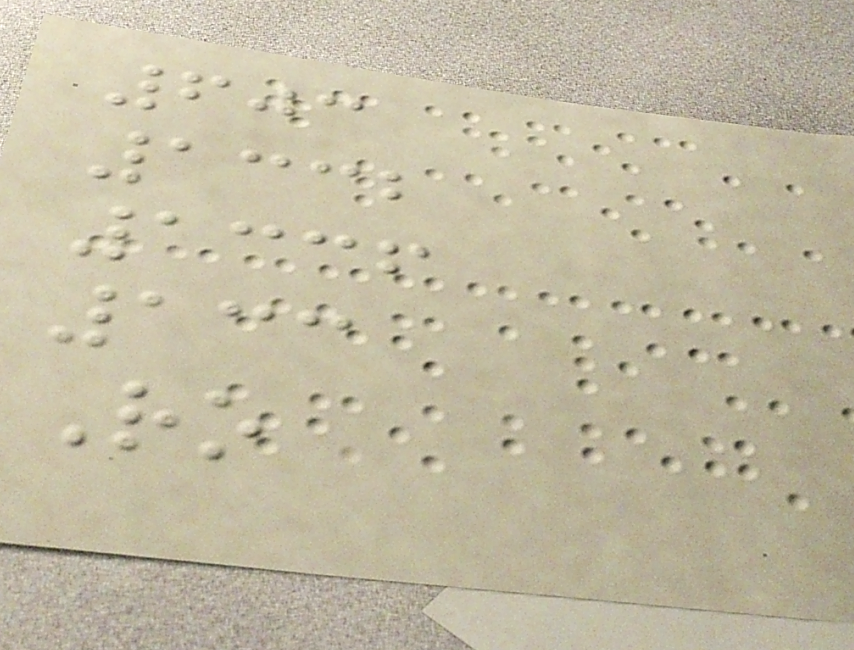603
1332
1336
133
Ro
